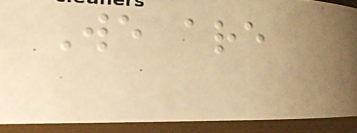We are
